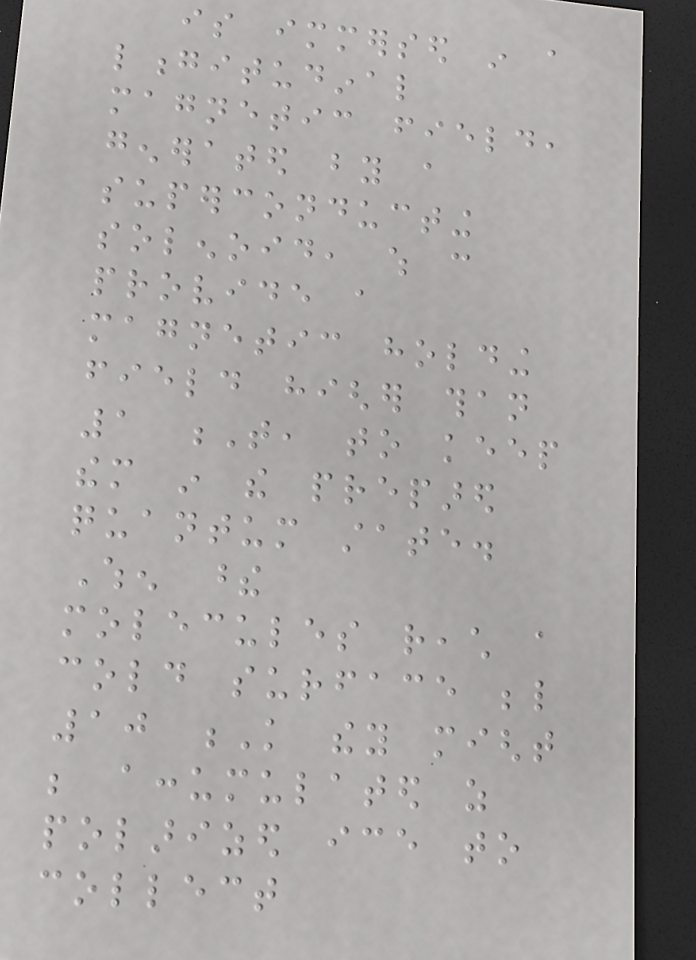is immersed in a
longitudinal
magnetic field,
generated by a
superconducting
solenoid, which can
provide a
magnetic holding
field higher than
1 T, to keep
them in the prepared
quantum state.
When these
molecules reach a
cold surface below
10 K they might
be accumulated as
polarized ice to
collect
